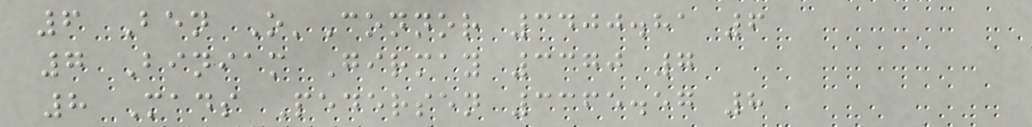6 Ben O'Connor 3400.81 6
7 Biniam Girmay 3370 7
8 Mads Pedersen 3365.57 8
